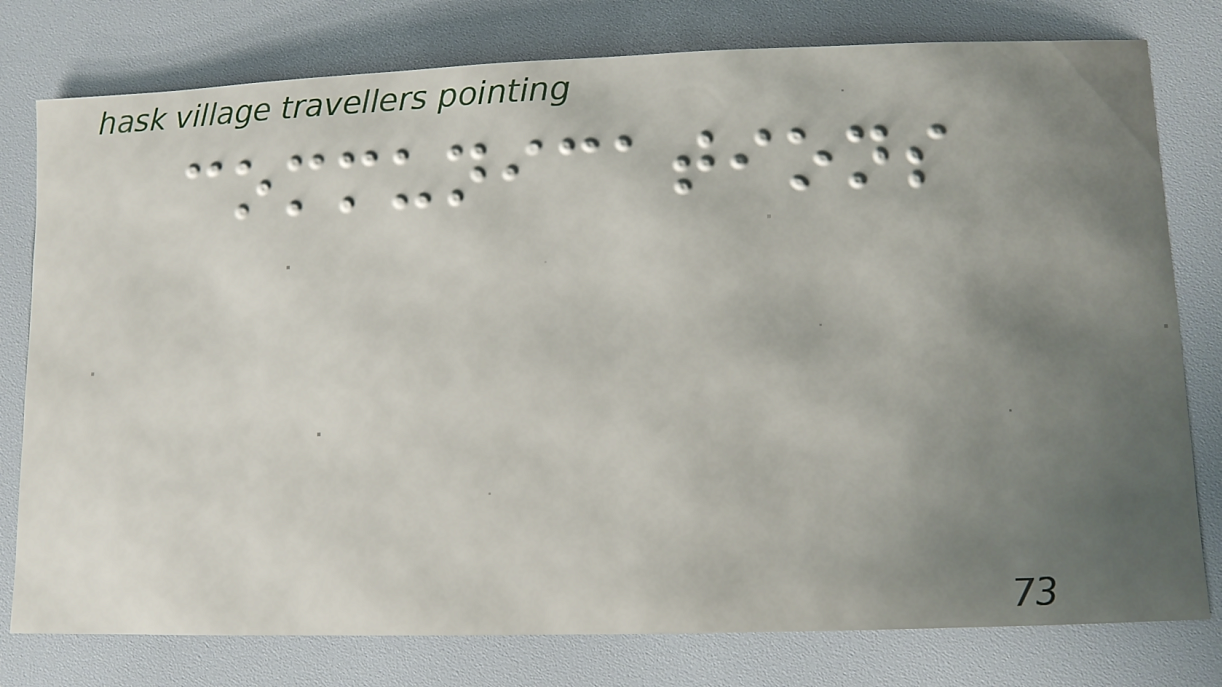communications
